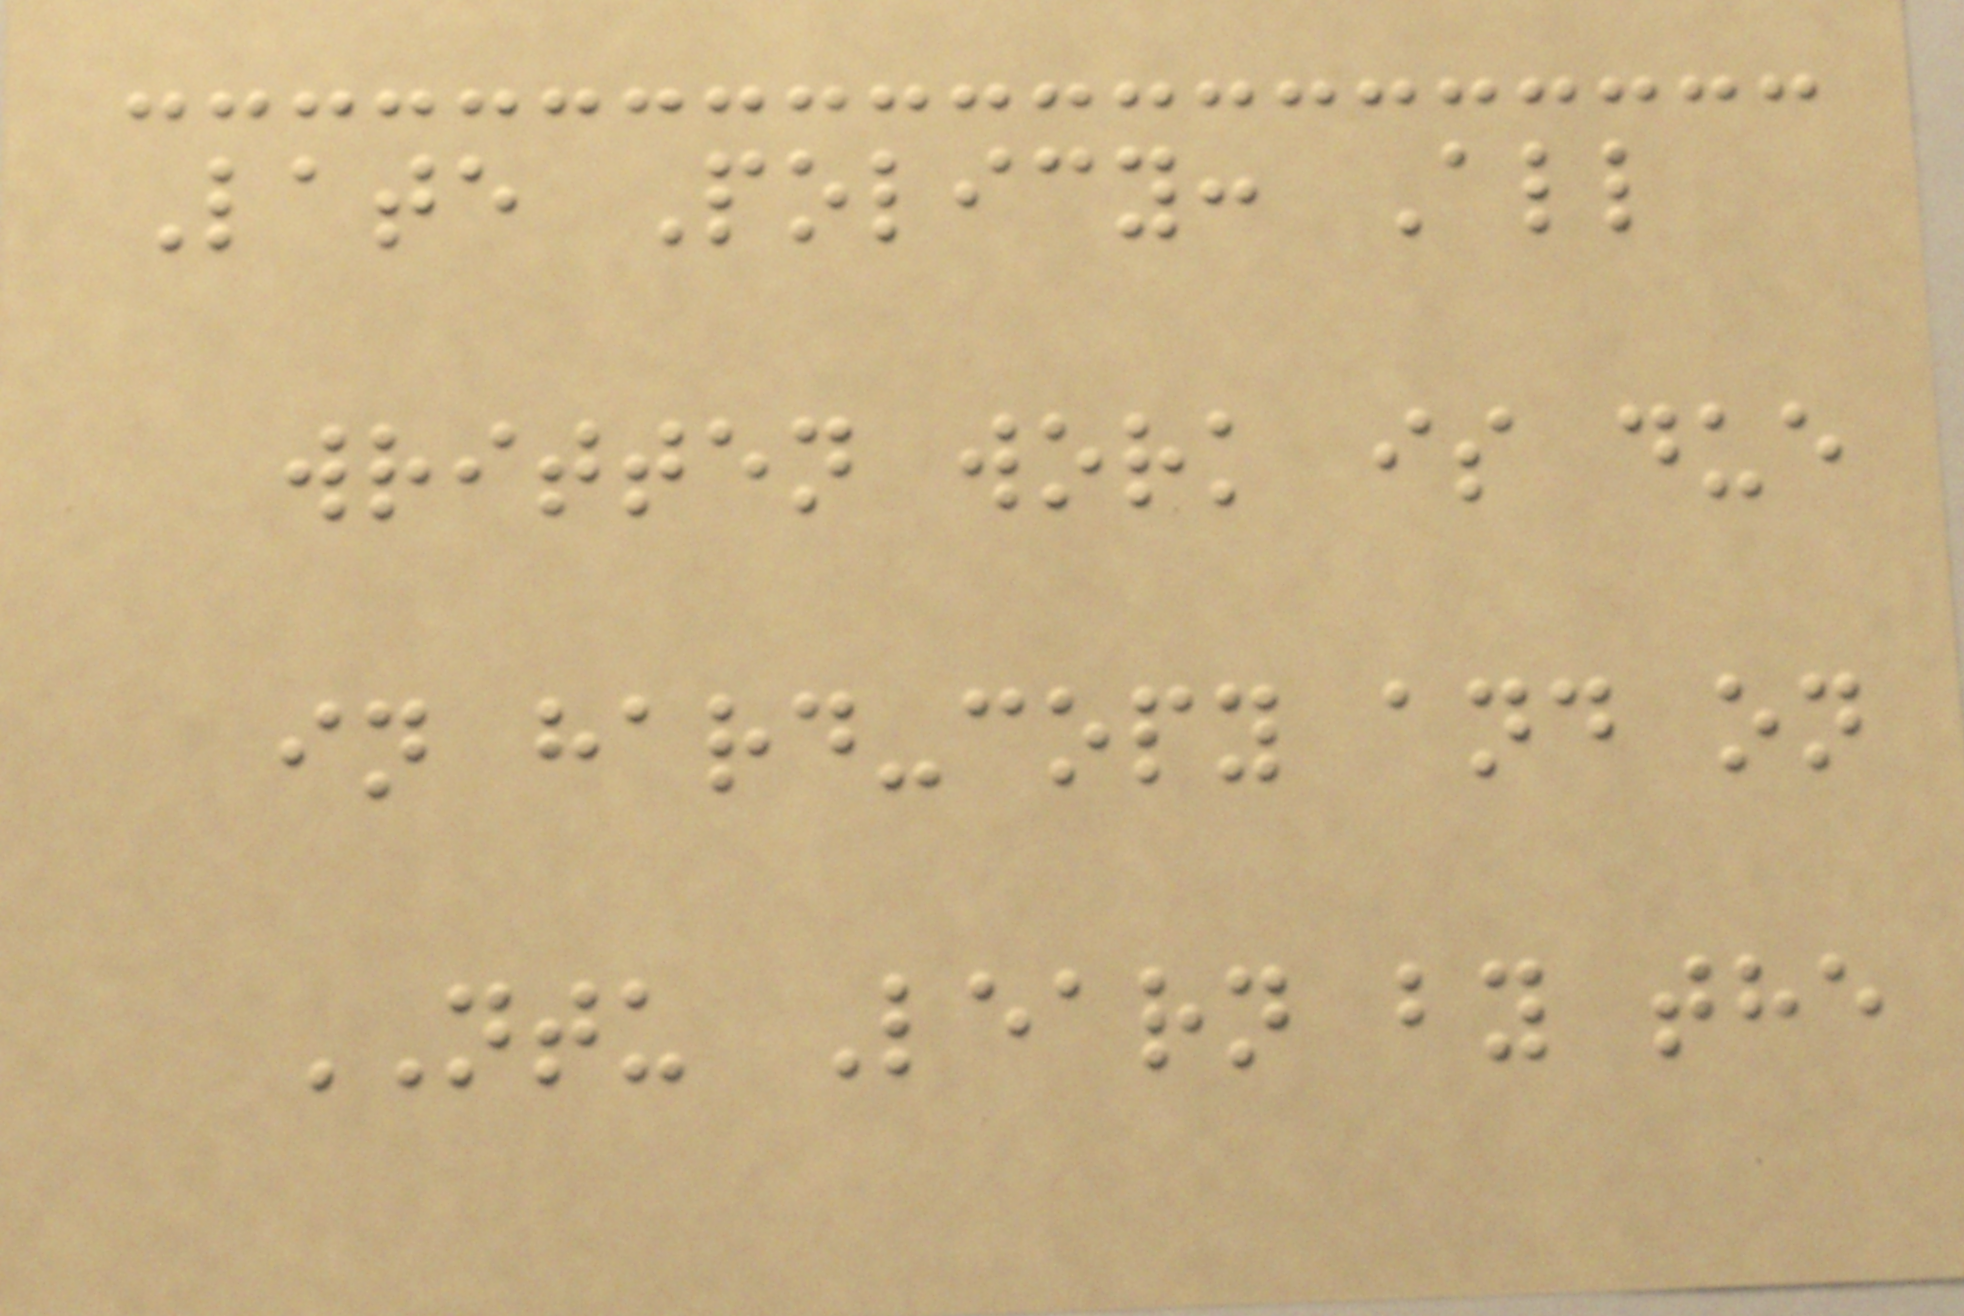Late Policy: All
written work is due
in hard-copy and on
NTU Learn by the
